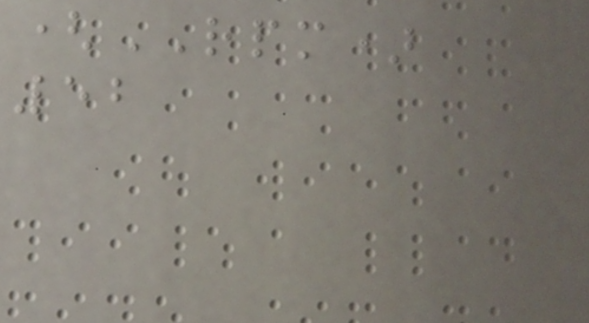(RPM)
52
